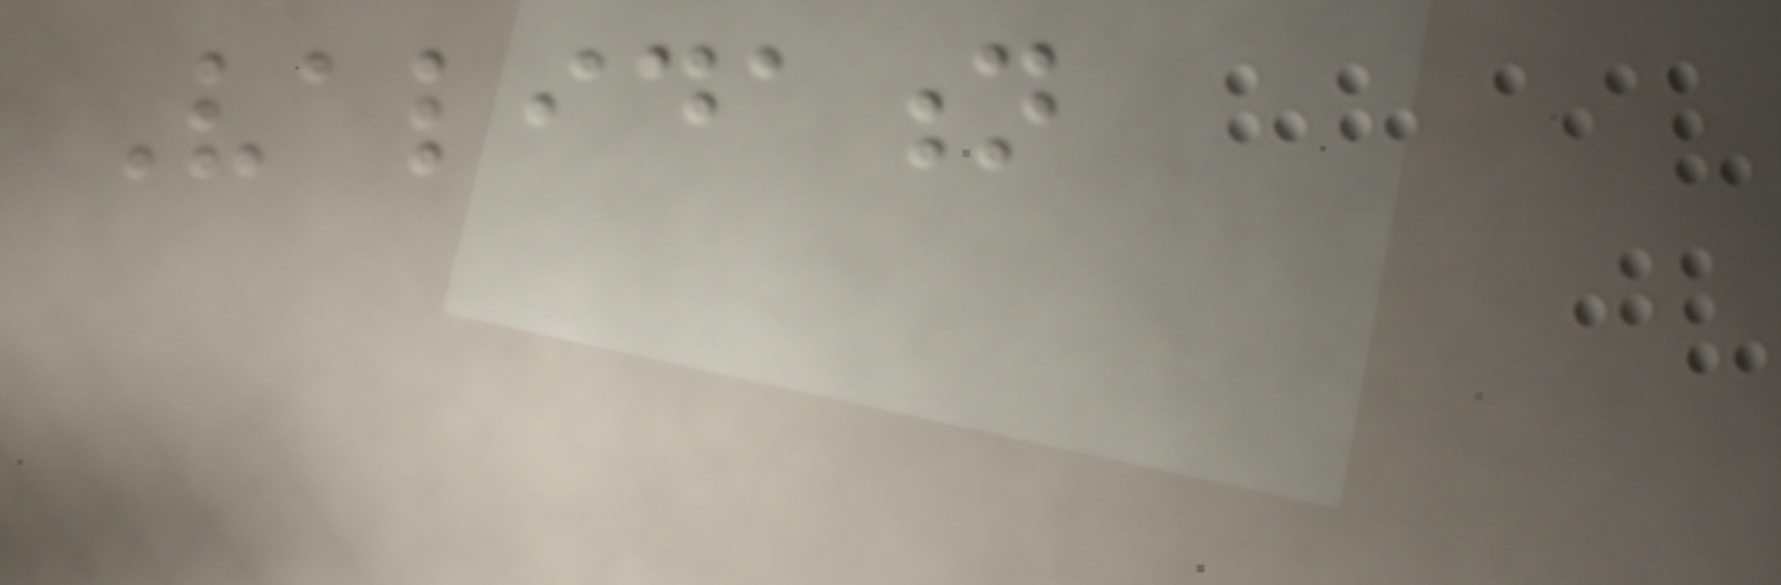Validation
